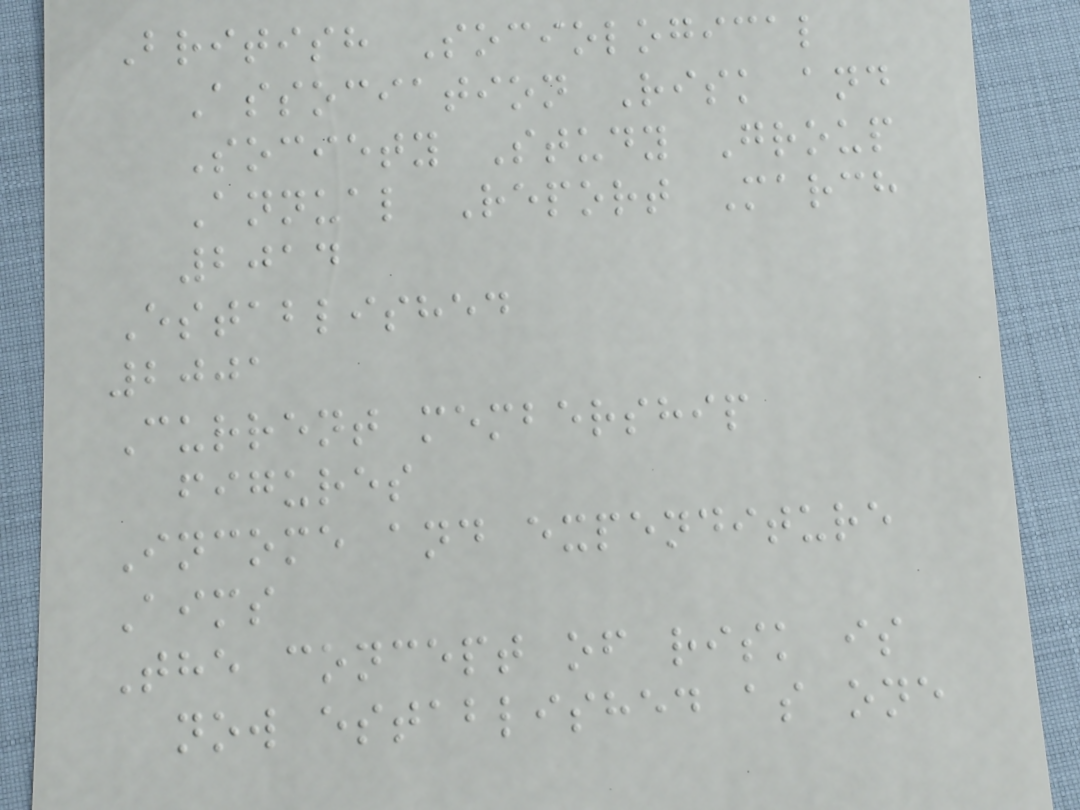British Sociological
Association Risk and
Society Study Group
Annual Report March
2014
Established
2001
Current membership
figures
Income and expenditure
Aims
The concept of risk is
now established as one
